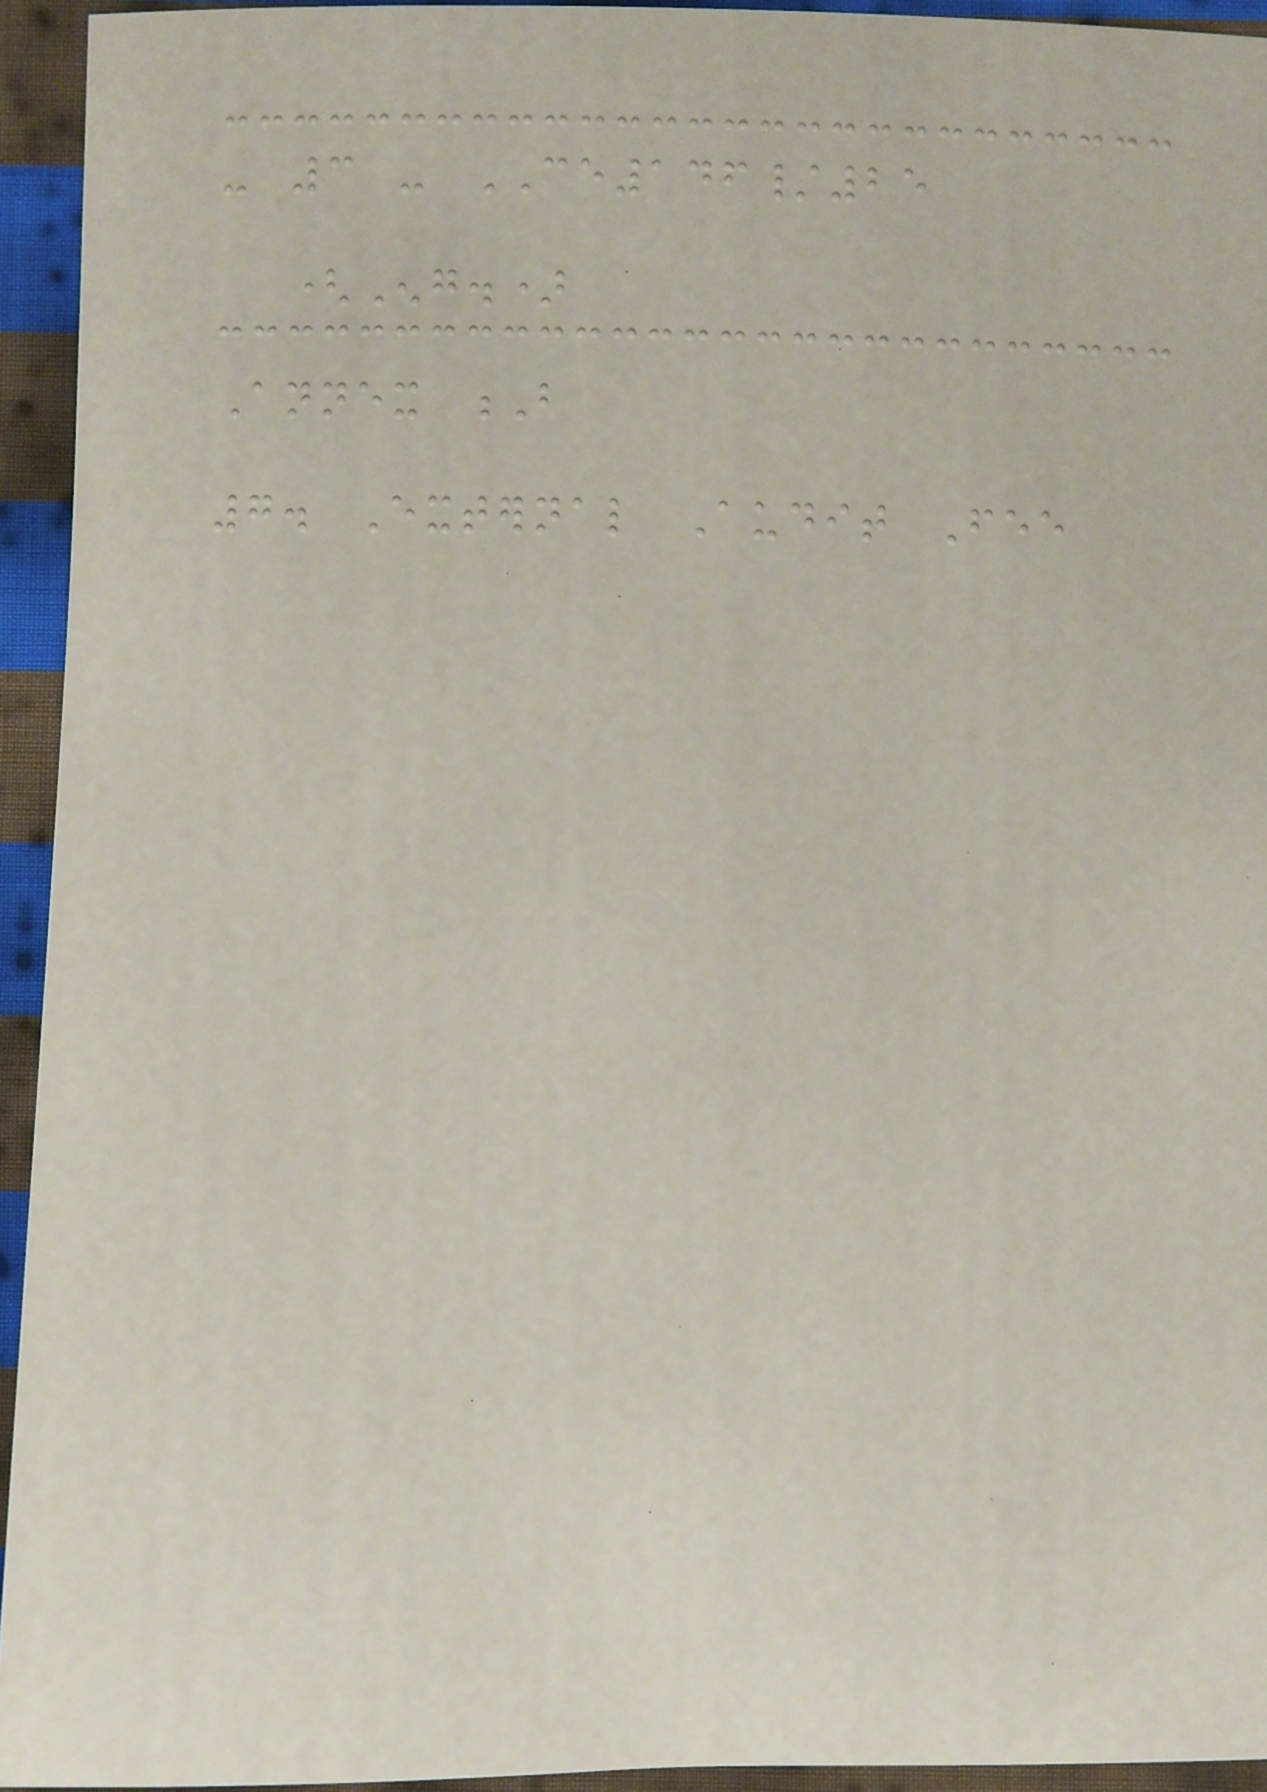- 3 - CE146/25
(Eng.)
Annex B
7. External Audit Fee
